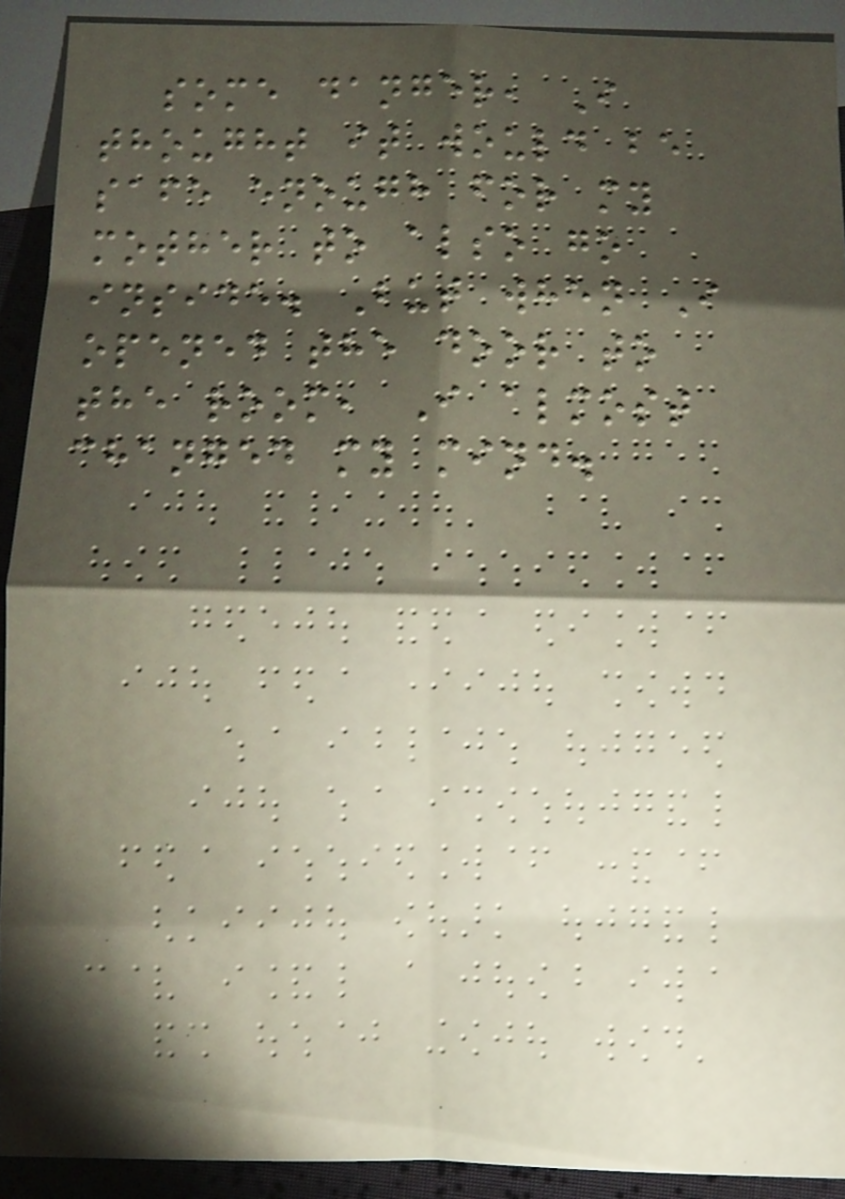some danger, I
thought it would be
safe enough for my
mother to also go
inside. But when I
opened the door to
the room, I almost
changed my mind.
